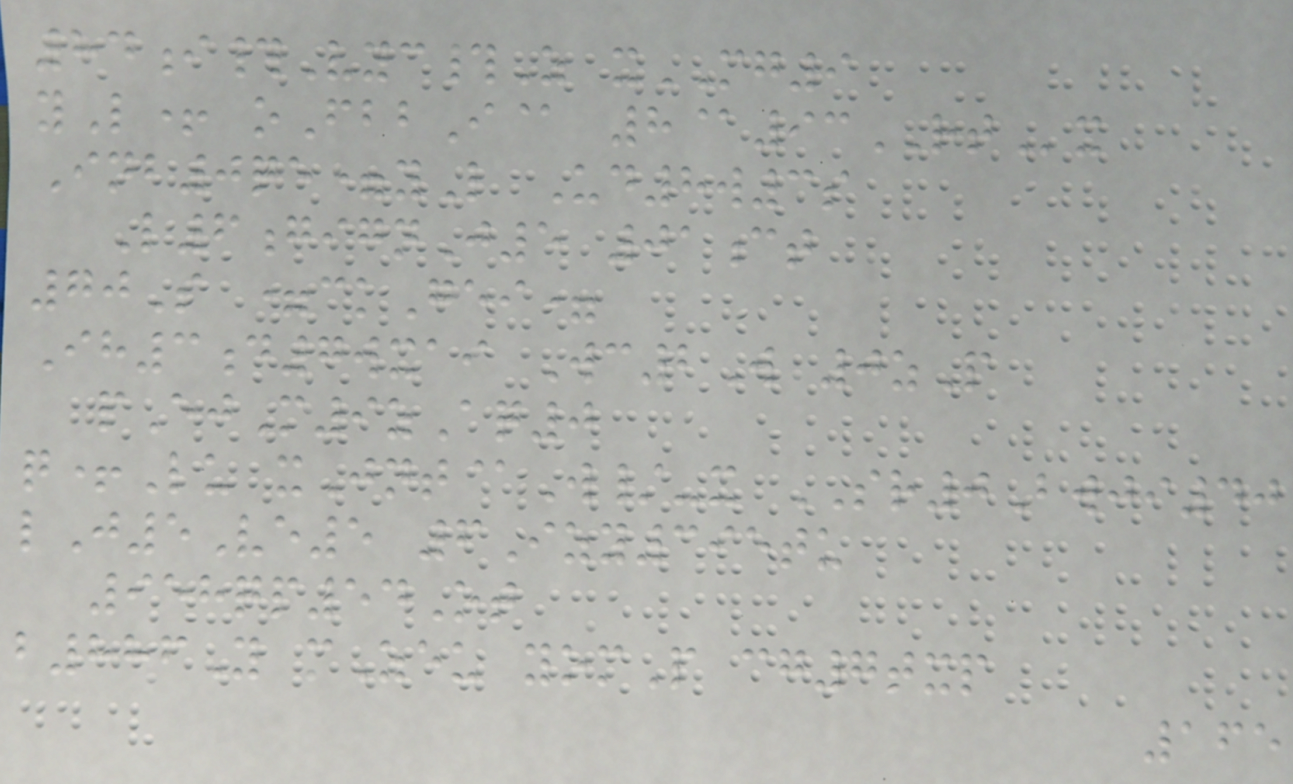84i#Vyc#Z xMG9
yL+ oFbbI@ 8@93RTx
Inb0qe=yL Ud8w3s
L6gignJ5 01ct
70S =ckGei=
Ih3d7wxai Wc2W 0zP
pEjM9zAq0
q+Lu xJnt@W/-x SR0Bwji40
lJ5Ve5 6Izy395tu
958qp54Ot
b886Y mZeu yomP cg7txp
165
